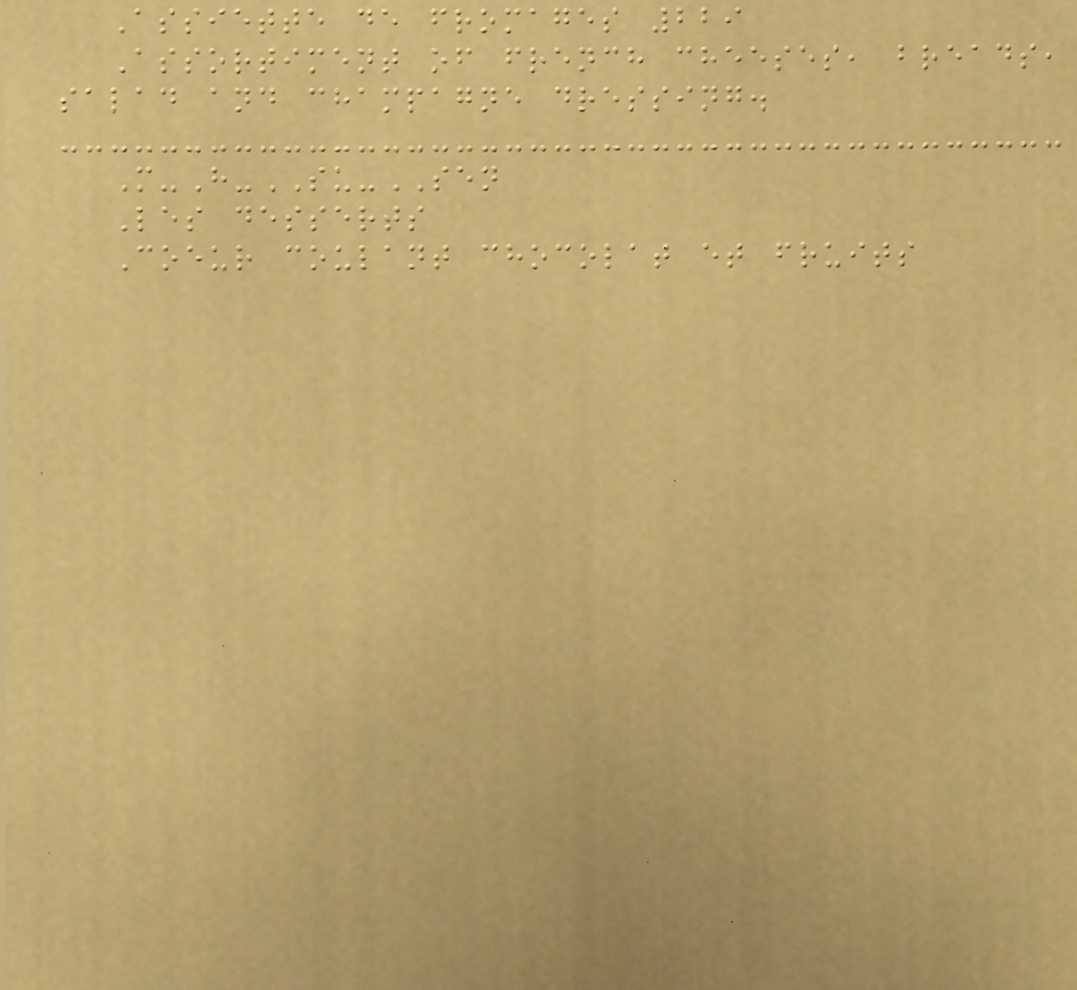Assiette de fromages 229
Assortiment of french cheeses, breads,
salad and champagne dressing.
M-H-SU-SEN
Les desserts
Coeur coulant chocolat et fruits
